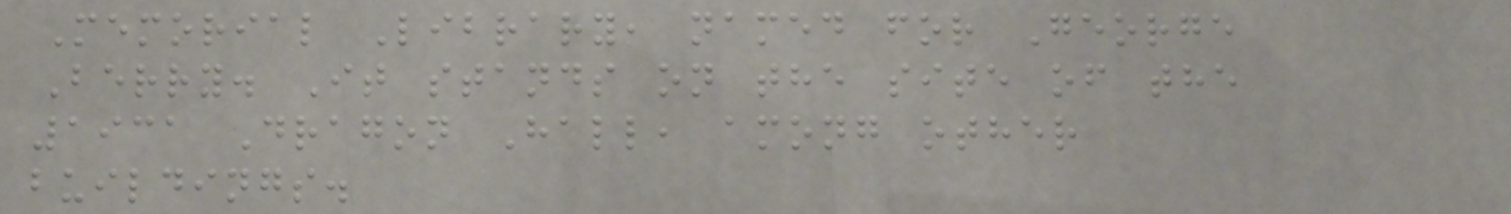Memorial Library, named for George
Berry. It stands on the site of the
1931 Dragon Hall, among other
buildings.
